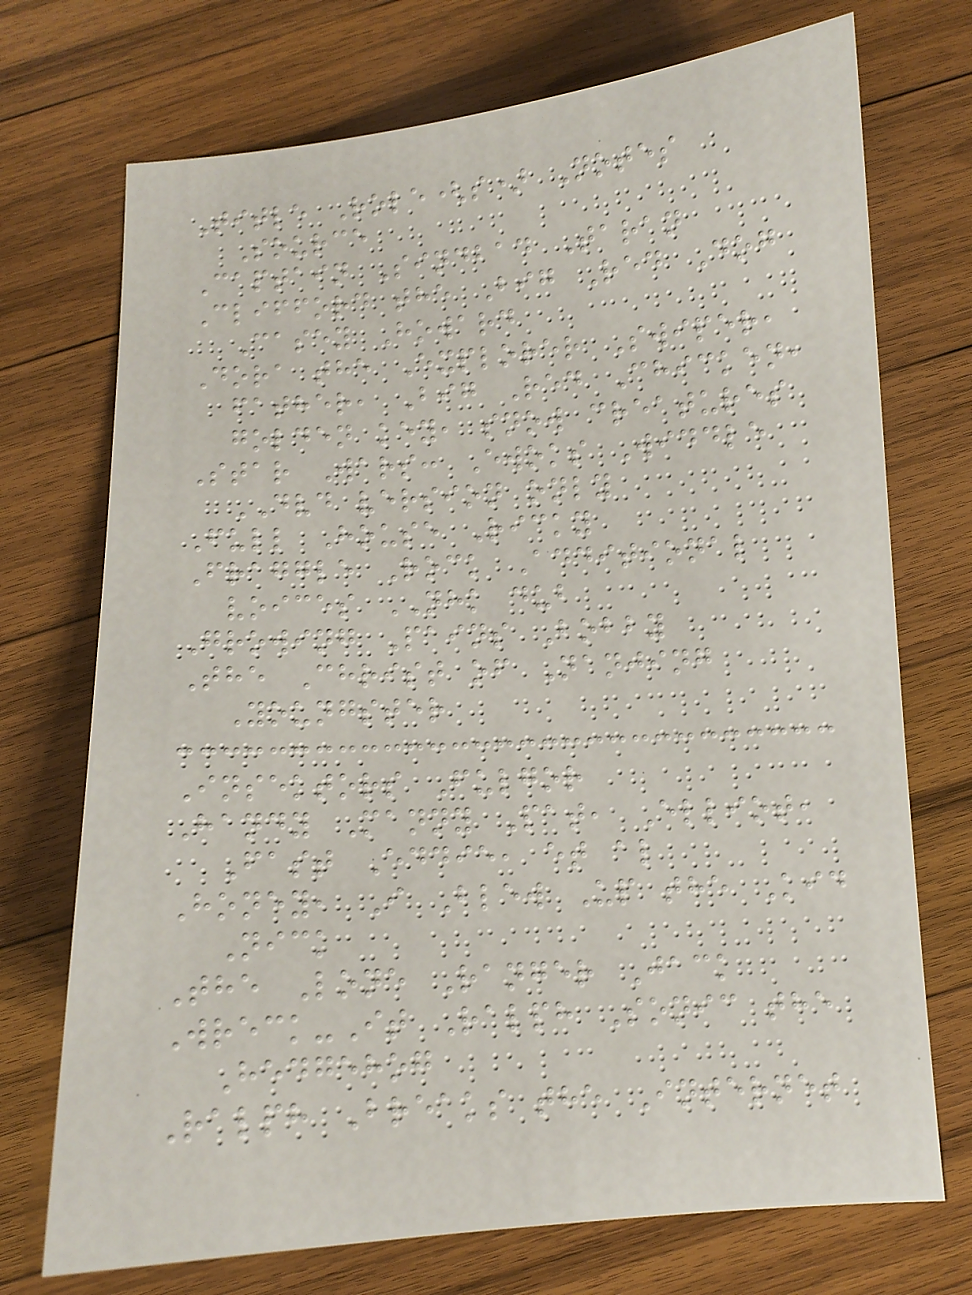Title Role(s) Notes
Source
Captain Sindbad Taran
Clifford the Big Red Dog
Casey Howard
Dora the Explorer Swiper,
father, Big Red Chicken,
golden key, snow creatures
Star Wars: Ewoks Widdle
DVD version only
Full House Ricky
Fraggle Rock Additional
voices NHK dub
Growing Pains Bobby
The Christ of Nanjing
Youngster
Insektors Fulgor
Handy Manny Pat, Elliot,
Fast Eddie, et al
Honey, I Blew Up the Kid
Nick
The Lone Ranger Jack
Wreck-It Ralph Sonic the
Hedgehog
Ralph Breaks the Internet
